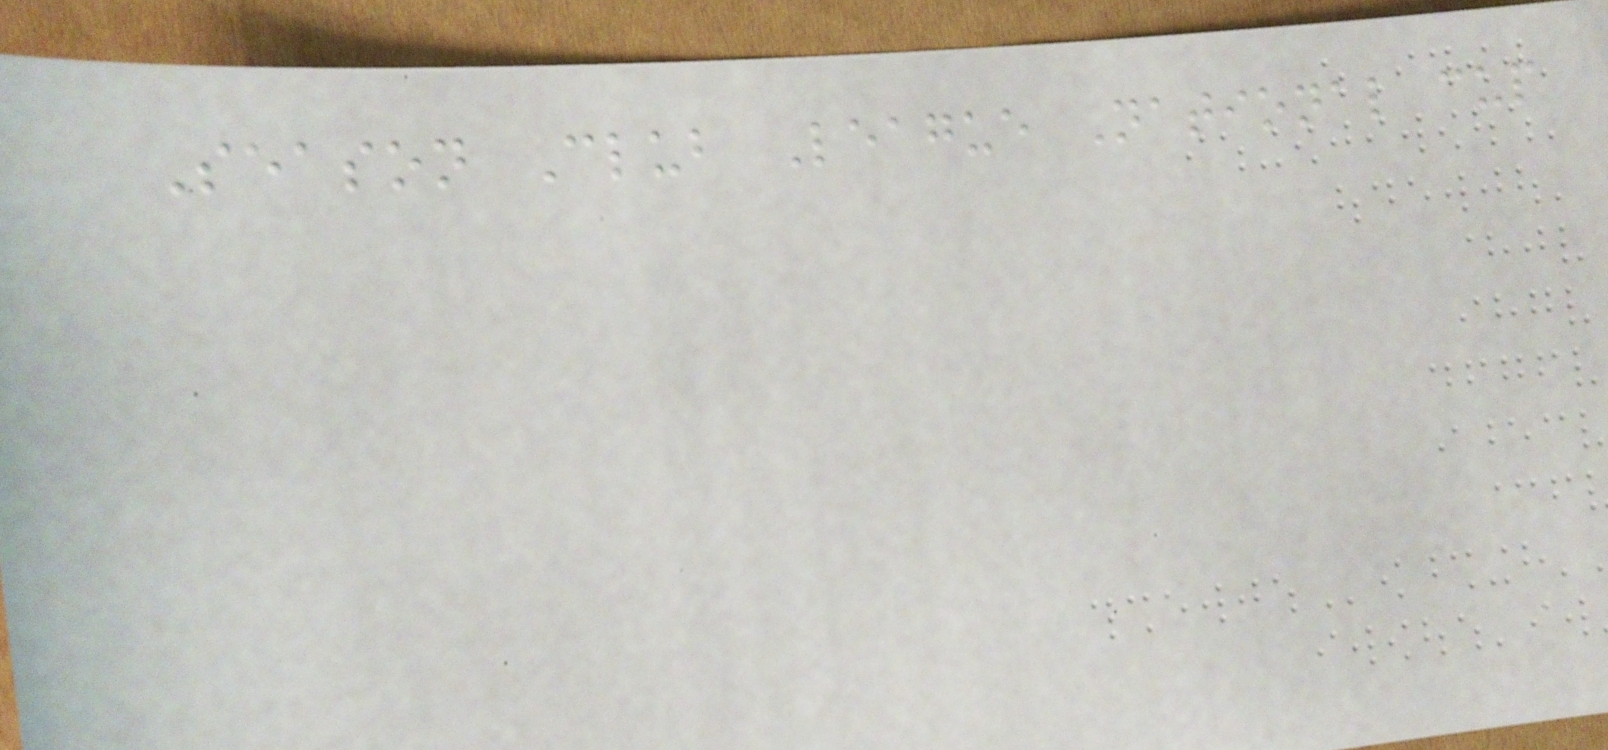Season Club League National cup
